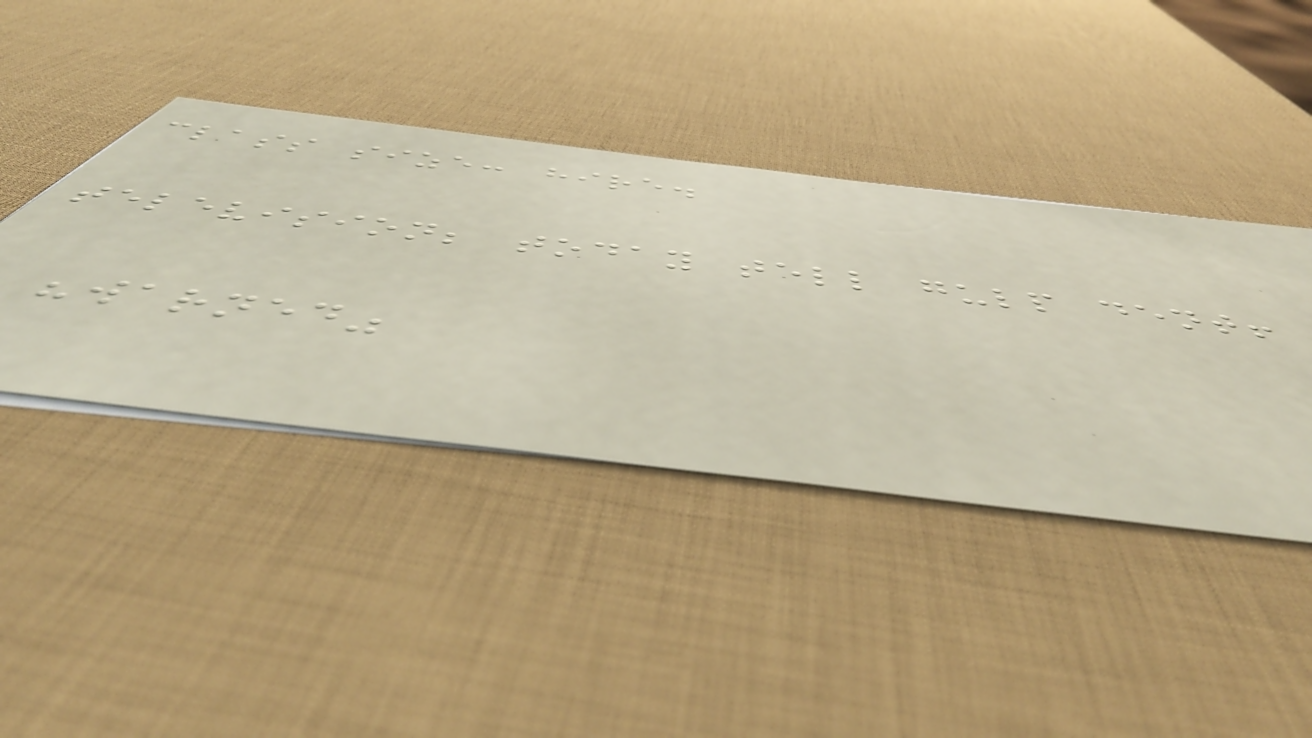class size: hire.
television; today tell gulp dent!
"warned"
